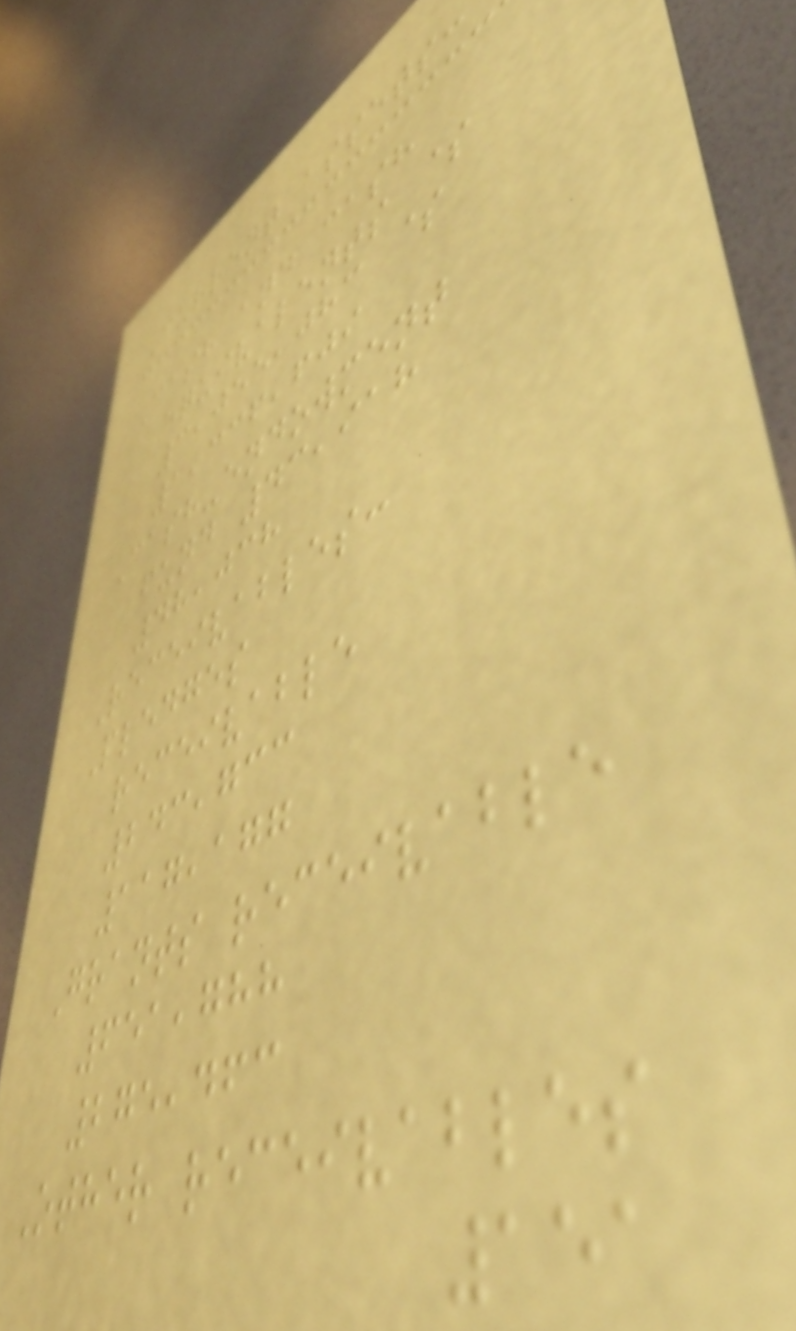Current assets:
Cash and cash
equivalents $
3,055,083 $
1,336,609
Cash-endowment
fund 43,918
48,038
Receivables:
Pledges
receivable
243,733
117,177
Grants receivable
651,788
275,463
Other receivables
151
